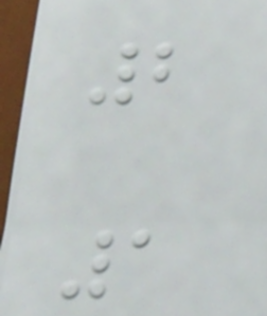2
1
